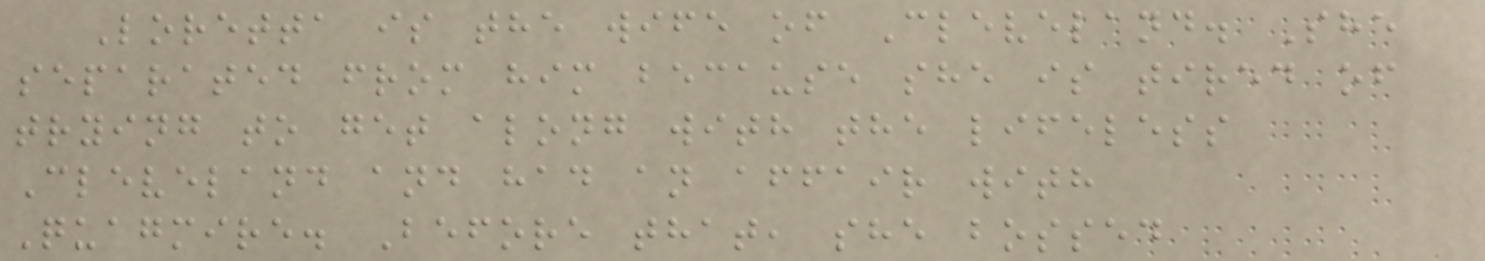Loretta is the wife of Cleveland. She
separated from him because she is tired of
trying to get along with the lifeless
Cleveland and had an affair with
Quagmire. Before that, she bossed
